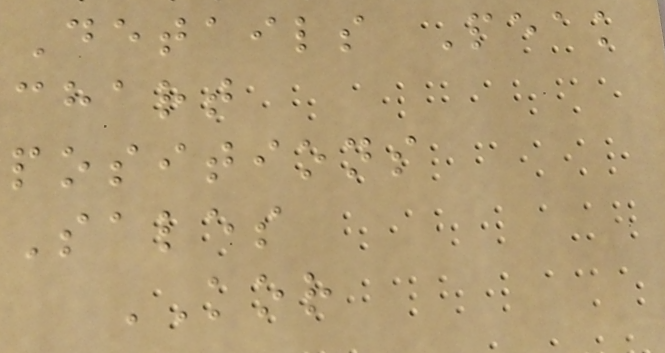Details Peak
chart
positions
Sales
KOR
